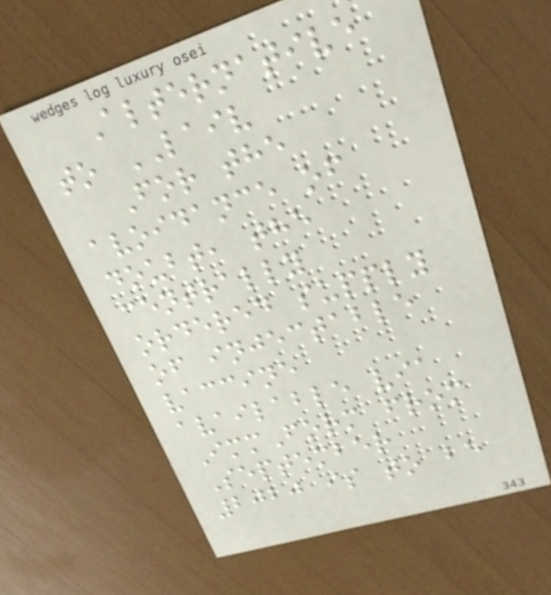Alternative
to LAIV
For the
avoidance of
doubt, the
centrally
ordered supply
of injectable
vaccine
available via
ImmForm from
September
2020 is to be
